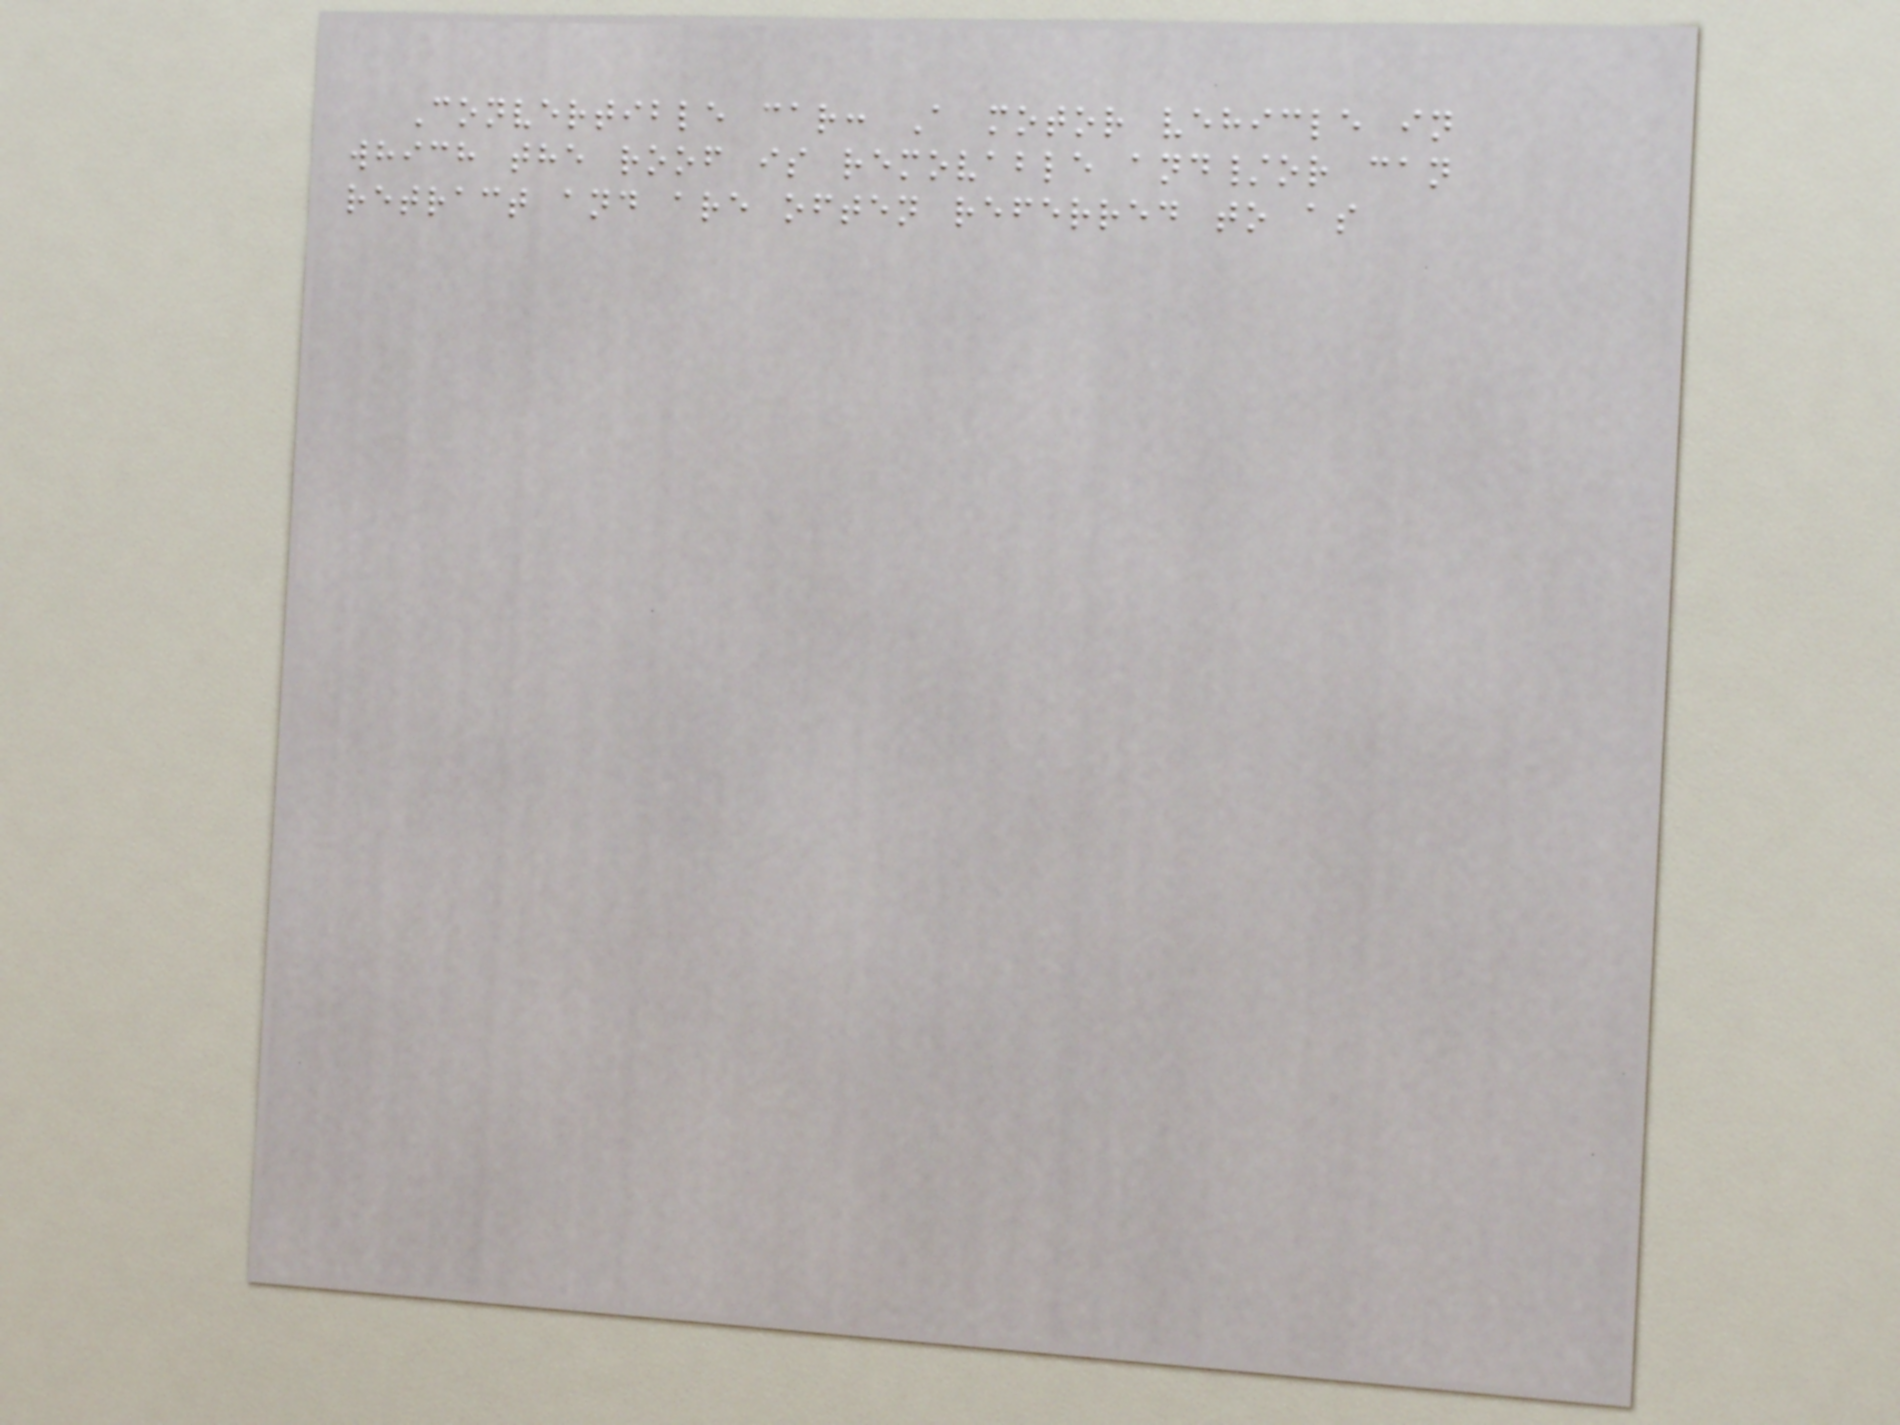Convertible car: A motor vehicle in
which the roof is removable and/or can
retract and are often referred to as
